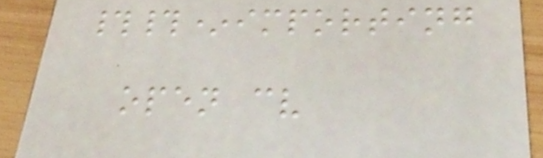##*importing
open cv
